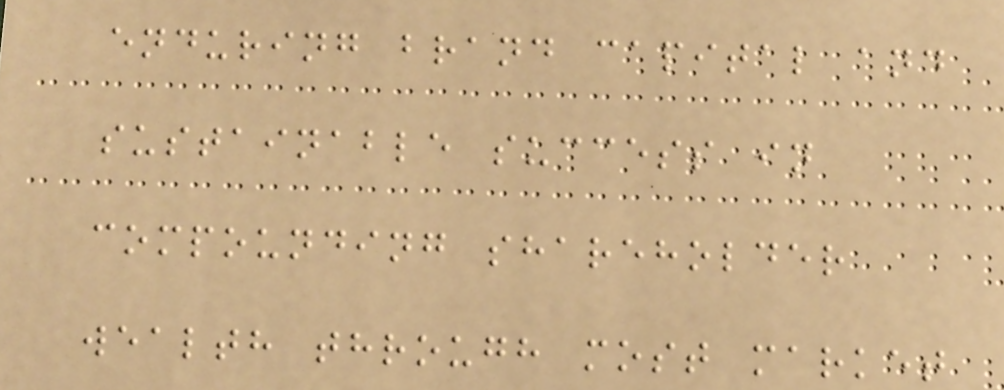enduring brand capital and
sustainable success in
compounding shareholder
wealth through most market
